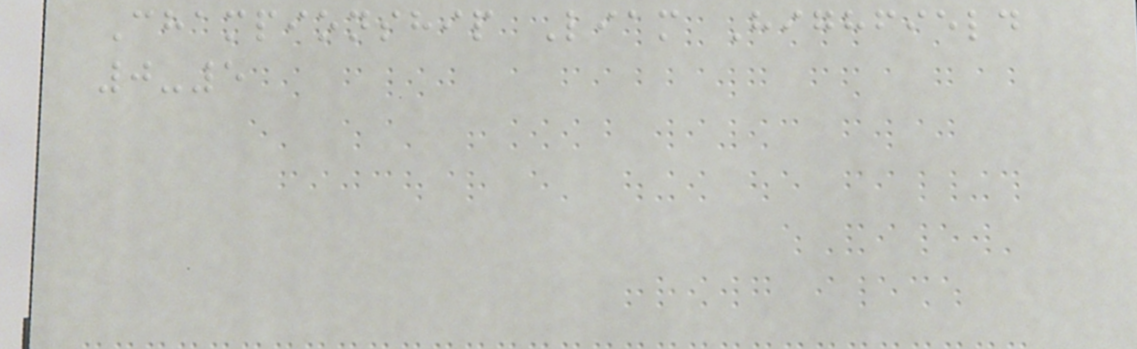Championship Liam Highfield
0-5
